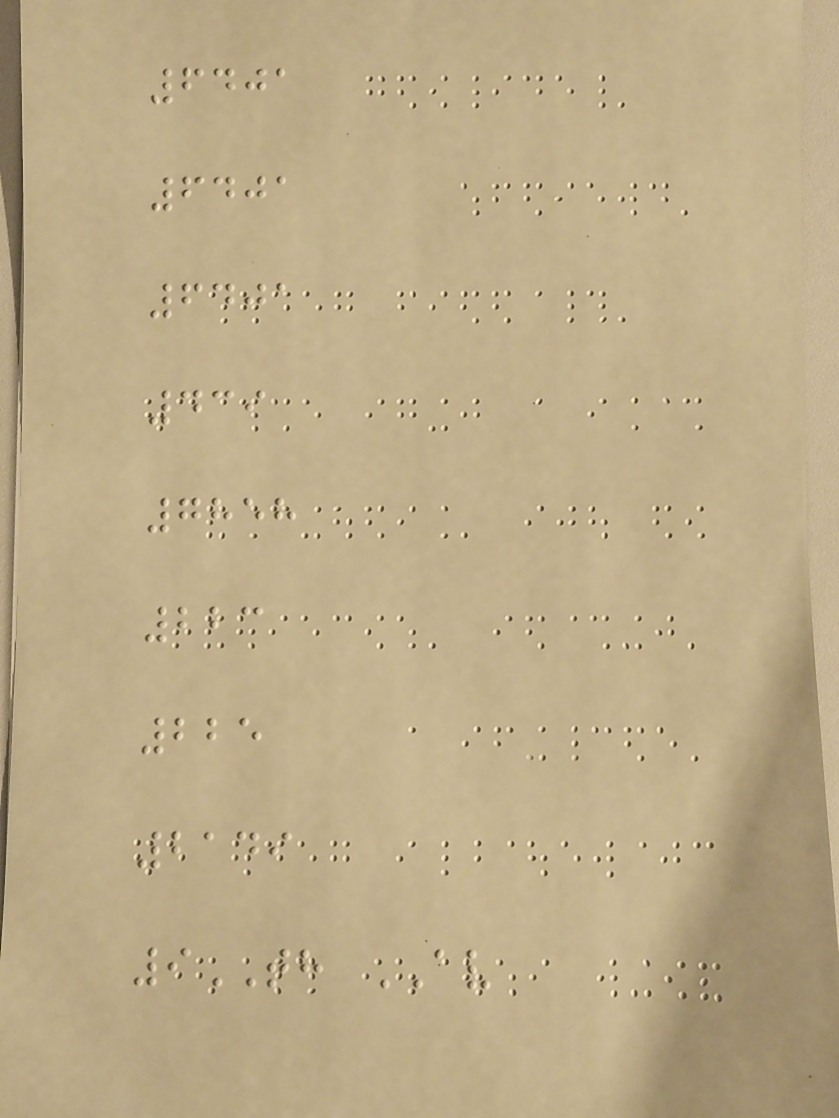6401
6401
6401
439
7858
223
225
2149
9TH AV
